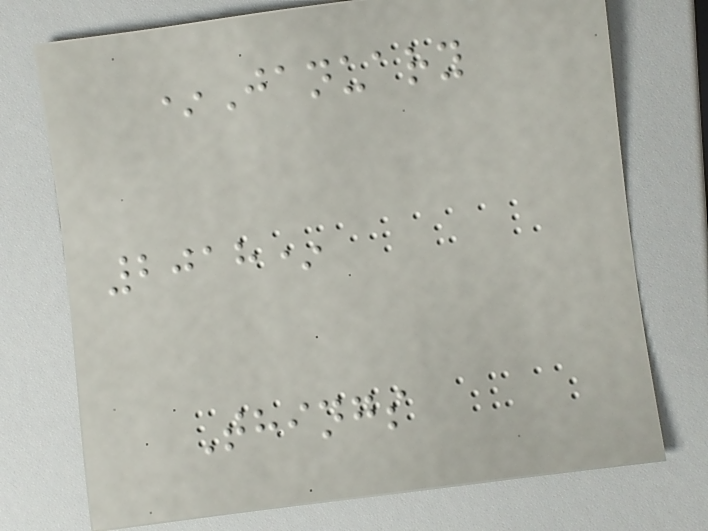*January
2018*
Things
